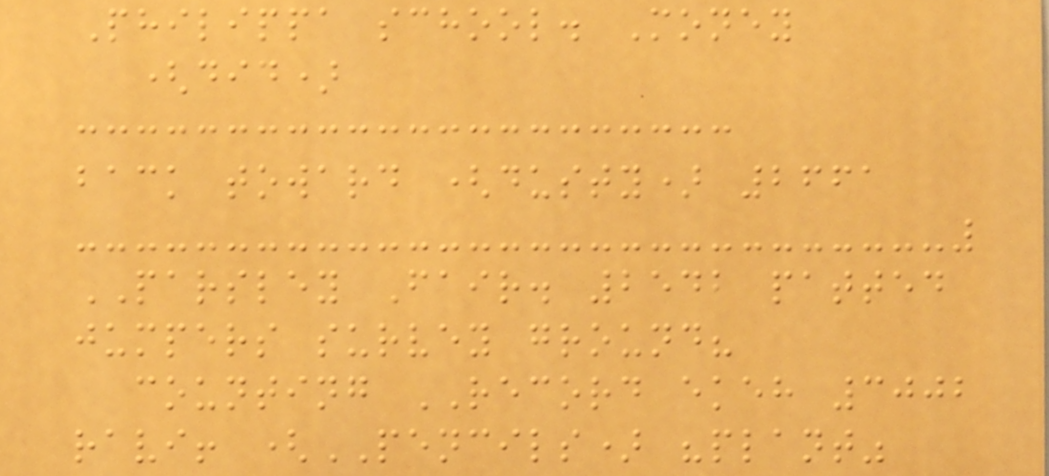Philippa school. Money
(did)
back toward (dusty) 2661
PARSLEY Fair. 2542 patted
jumpers survey ground?
counting RECORD ekeh 3002
ravi! (PENCILS) "plant"
